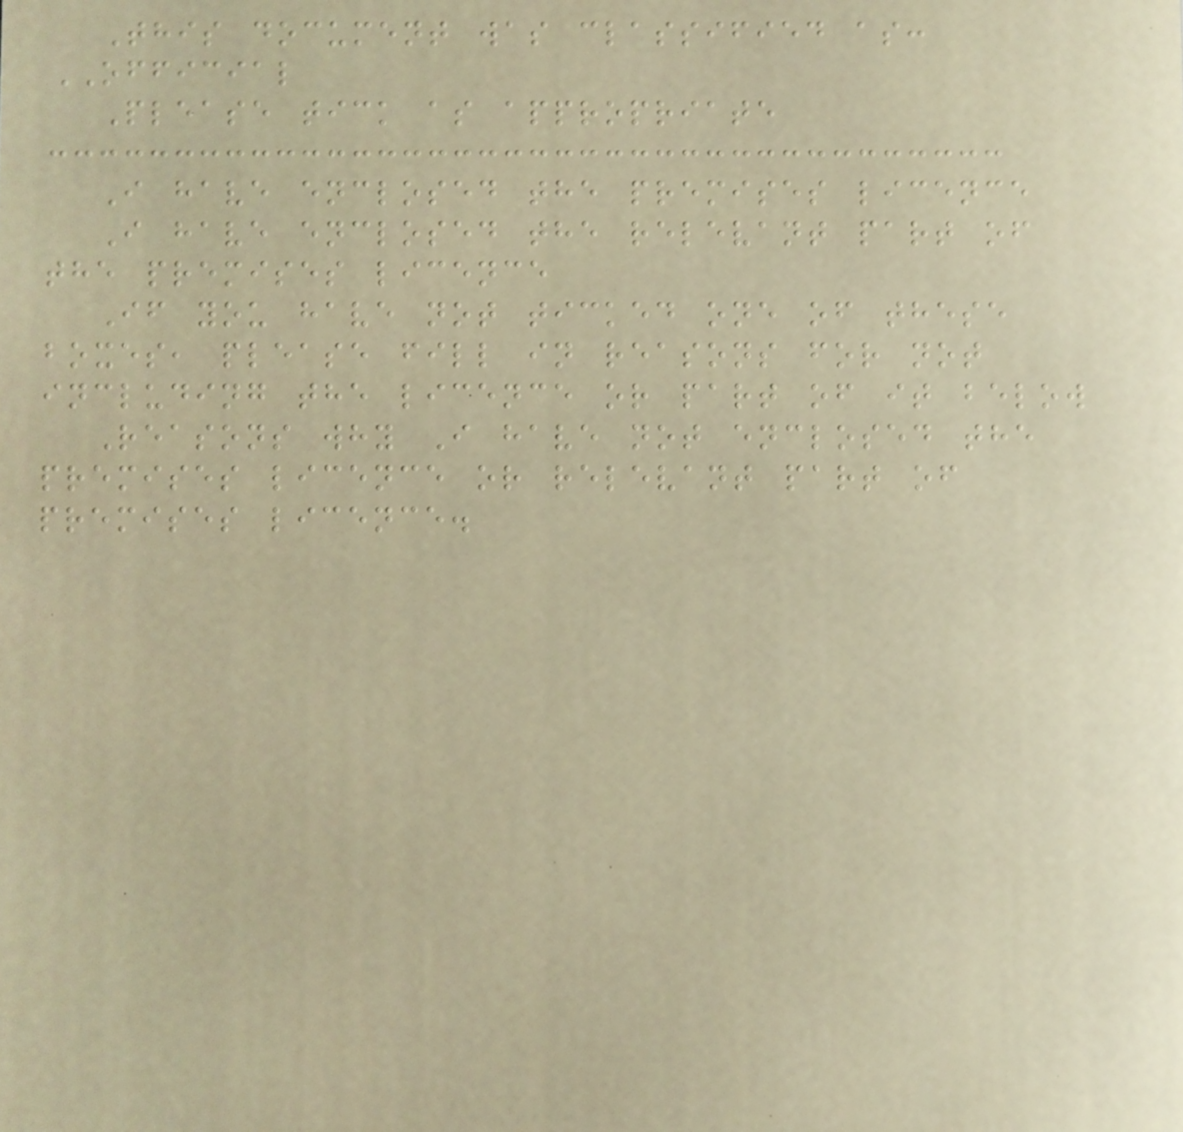This document was classified as:
OFFICIAL
Please tick as appropriate
I have enclosed the premises licence
I have enclosed the relevant part of
the premises licence
If you have not ticked one of these
boxes, please fill in reasons for not
including the licence or part of it below
Reasons why I have not enclosed the
premises licence or relevant part of
premises licence.
